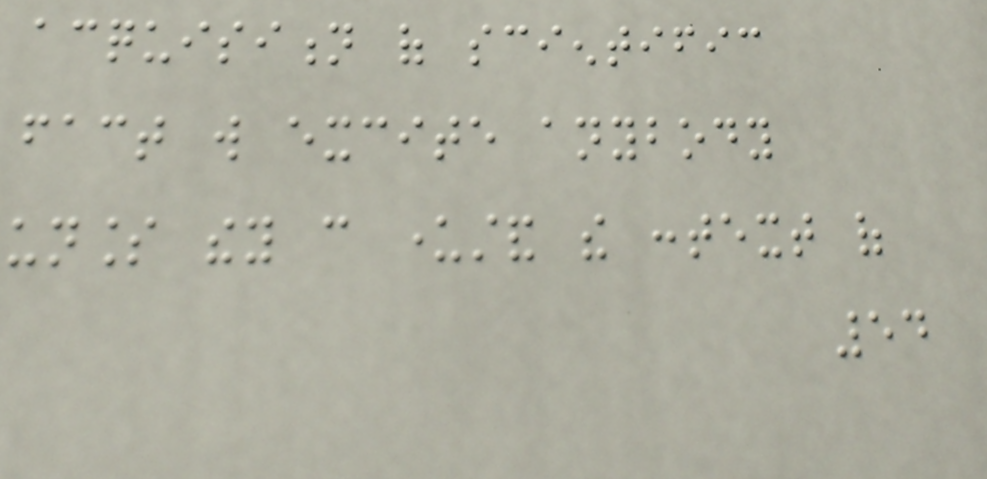acquisition of scientific
fact will excite anybody
unless they can understand the context of
54
